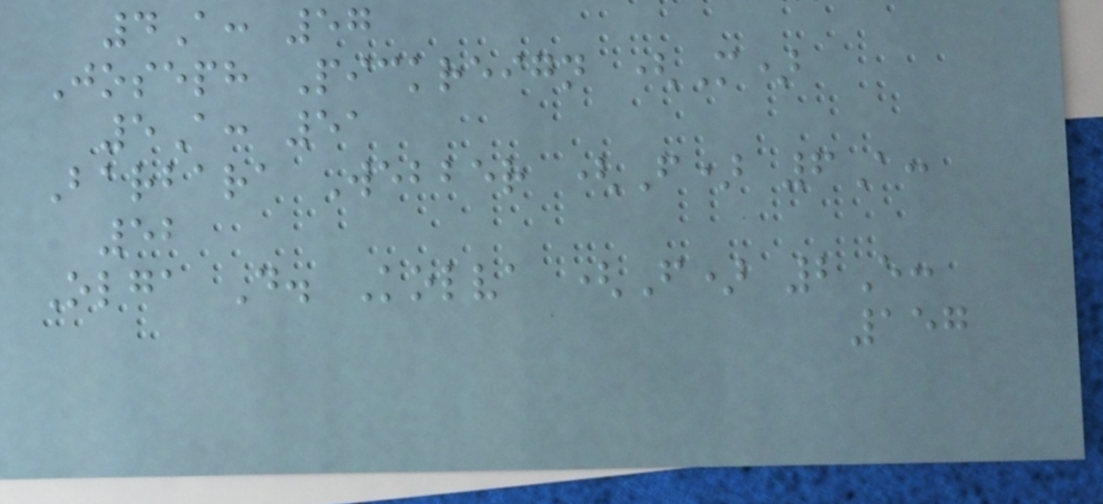4A: 57
Joseph Pickreign (M)
5A: 51
Barbara Webber (F) 6A:
52
Olga D. Kolva (F) 2E:
157
